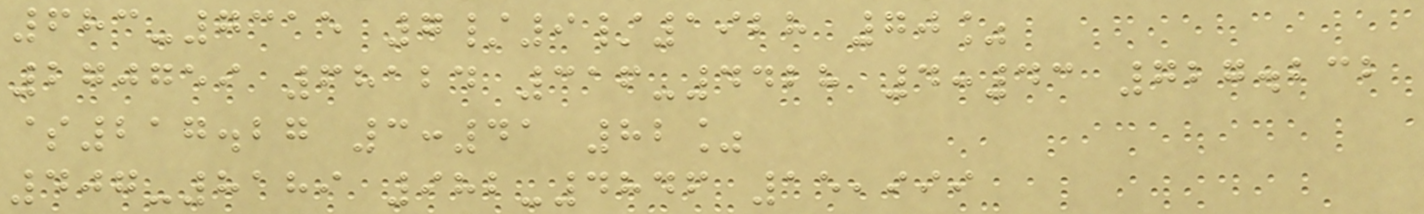683-7315 7/9/1928 70%
270759 68124 316-4428 4:43 727.232
$217.27 3:41 82%
407-8189 982-4846 15,999
